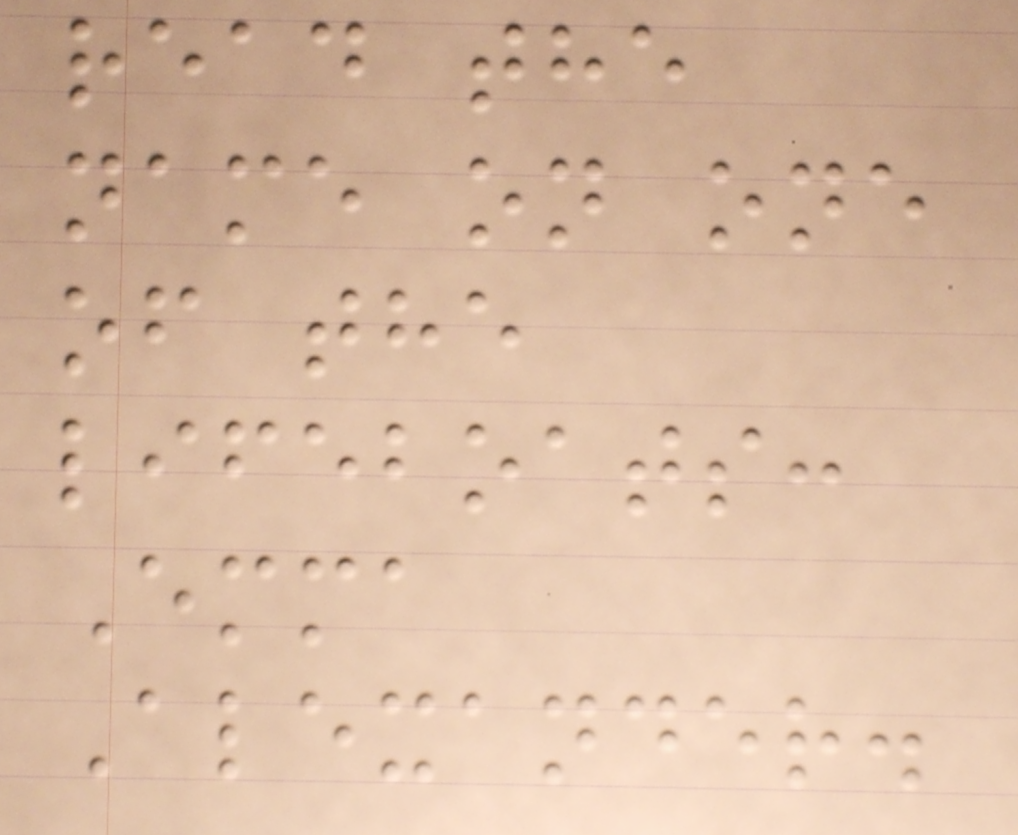read the
name on one
of the
lifeboats:
Emma
Alexander.
